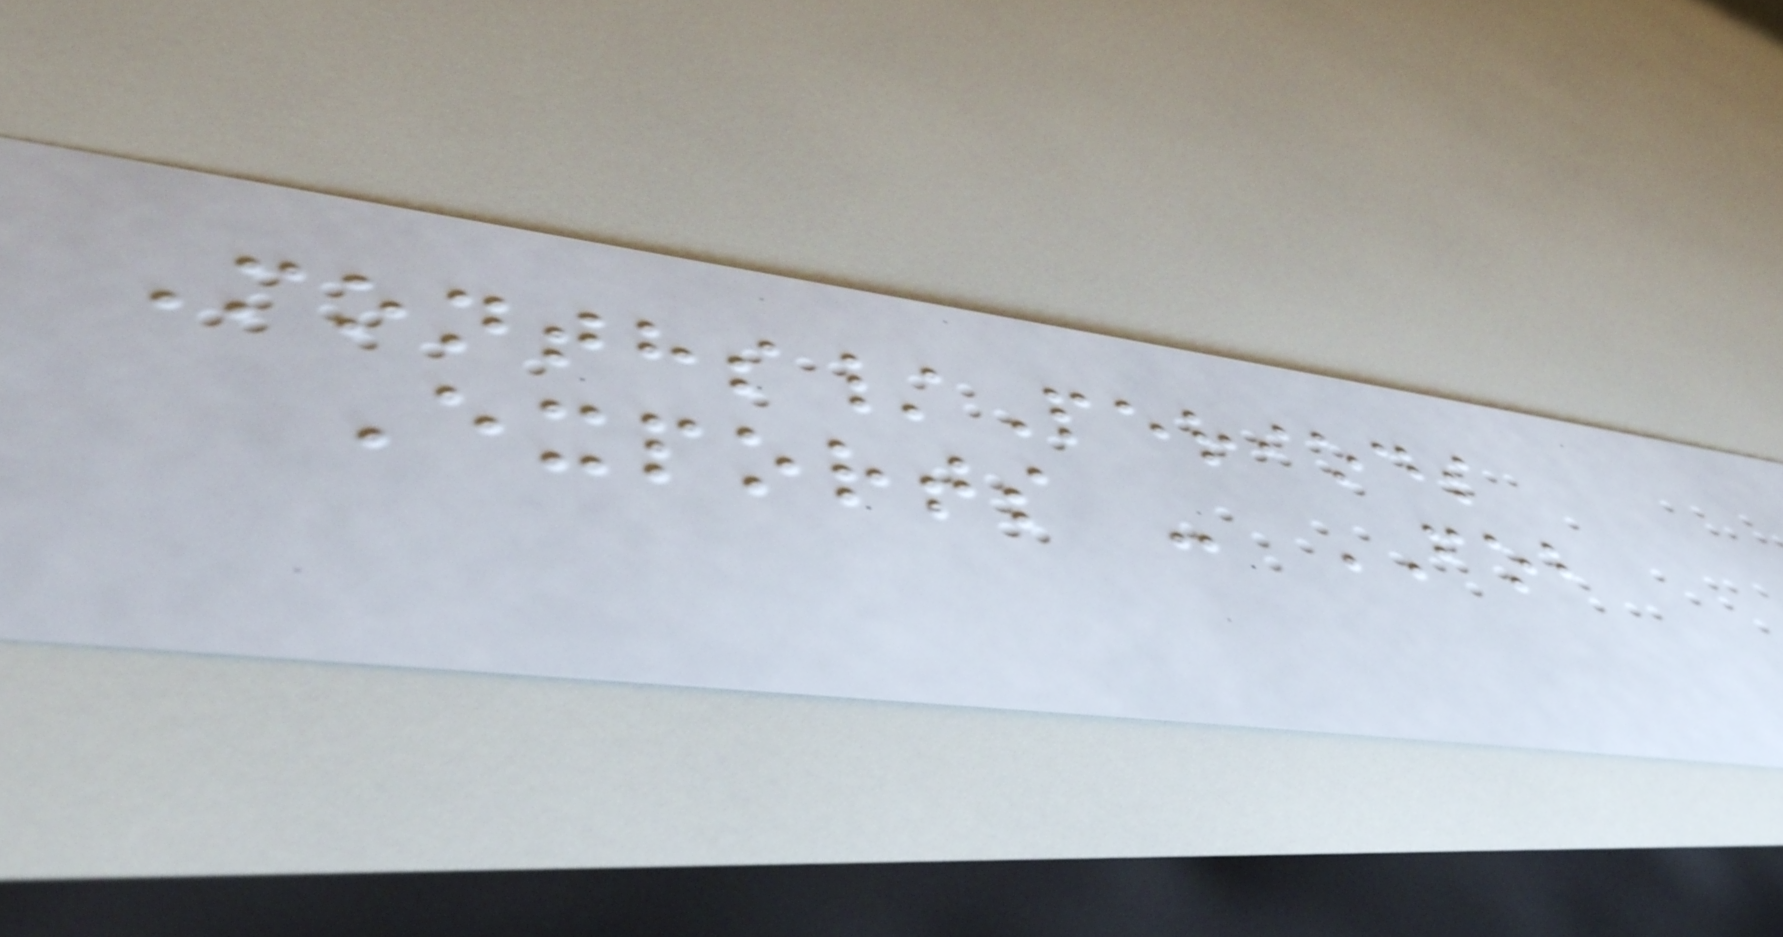Months/Periods
Exports - FOB
